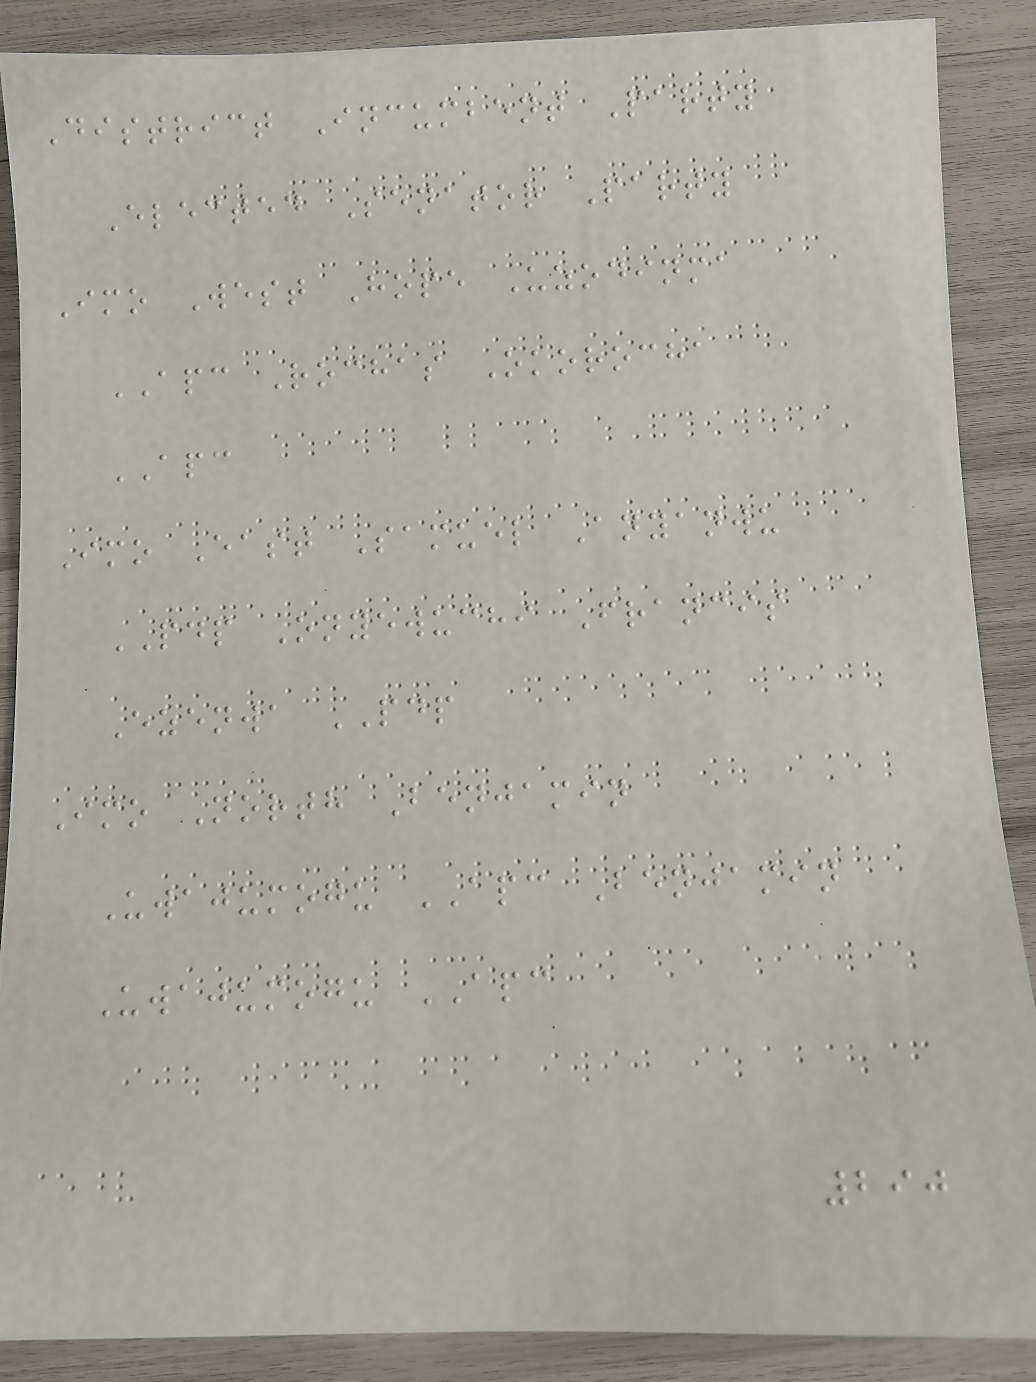District Incumbent Party
Elected Senator Party
Imo West Hope Uzodinma
APC Rochas Okorocha
APC
Imo East Samuel Anyanwu
PDP Onyewuchi Francis
Ezenwa PDP
Imo North Benjamin
Uwajumogu APC Benjamin
Uwajumogu APC
290
